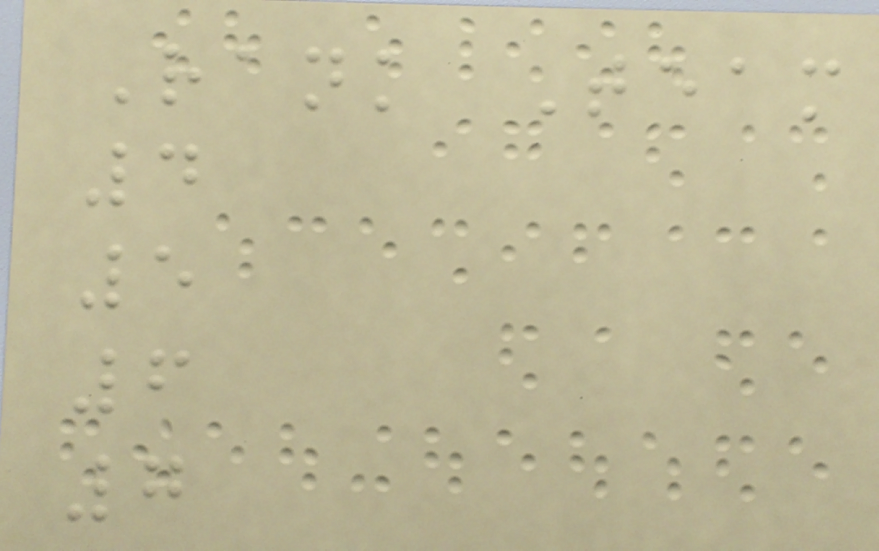Rank Team
4
5
6
7
